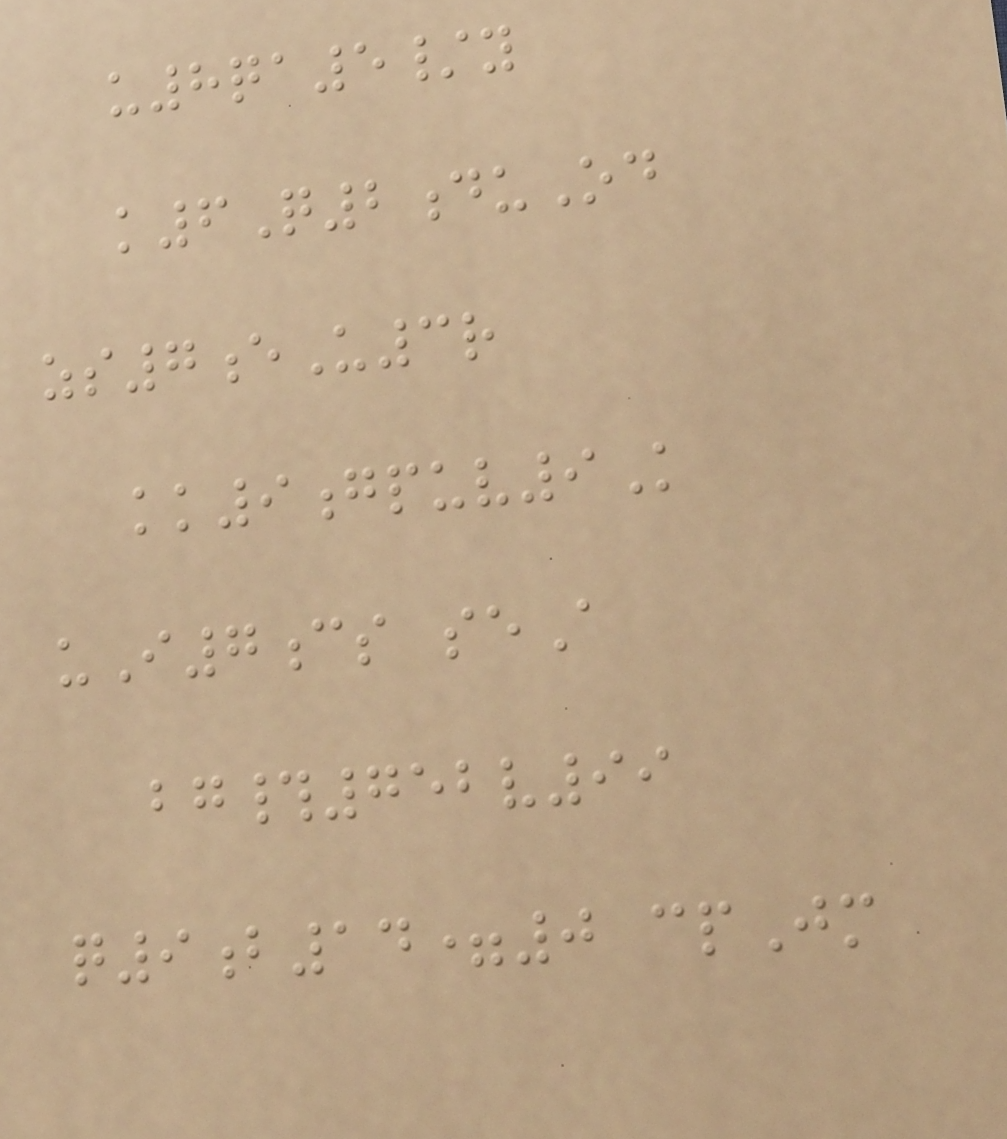u8qa5/y
k6Q2duOd
zs7eU3r
kk9gpuv9K
uI7cs seA
bg#752v99
q9b14=0 cpJm
